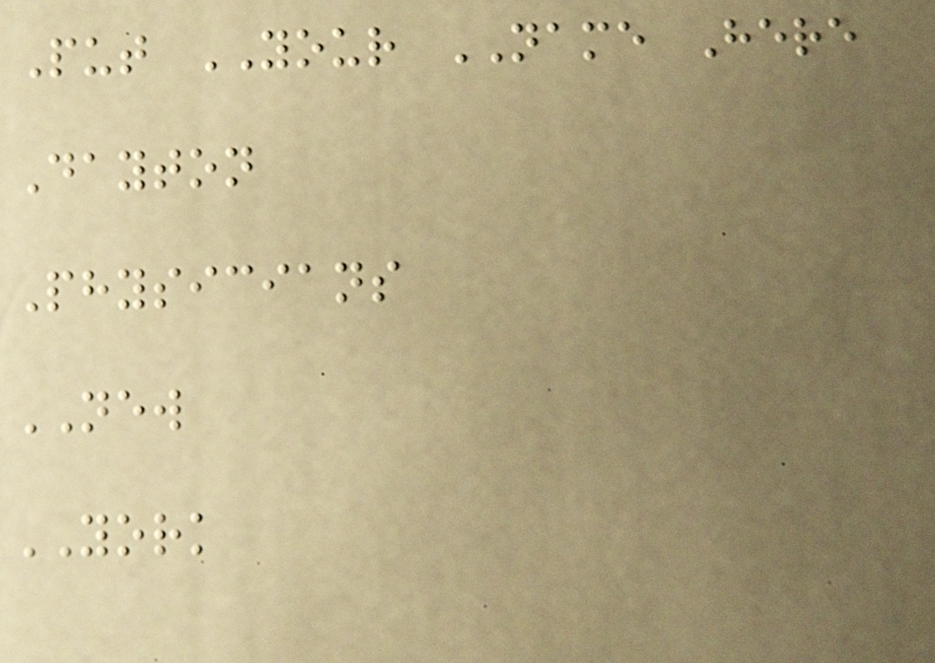Put YOUR NAME Here
Dayton
Physicians
NEW
YORK
